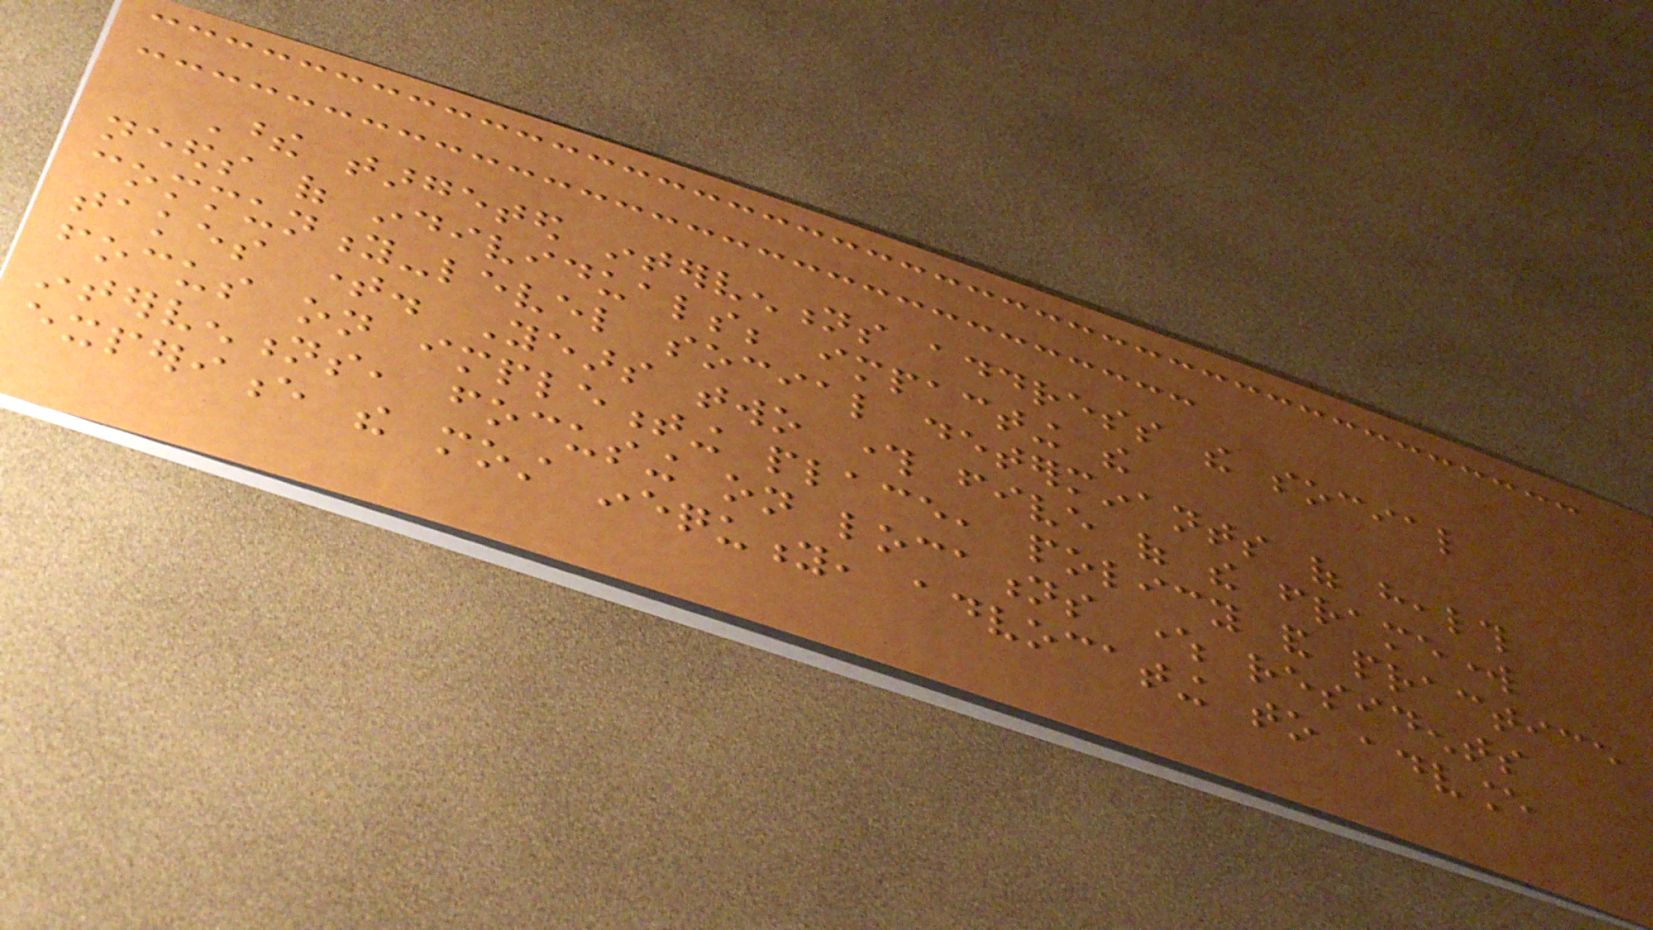These targeted interventions address the social
needs of individuals; impacting the
community-level social determinants of health
takes time. Years two through five of the framework
focus on implementing place, policy and practice
interventions, focusing on locations where residents
experience the most inequity, advocating to advance
